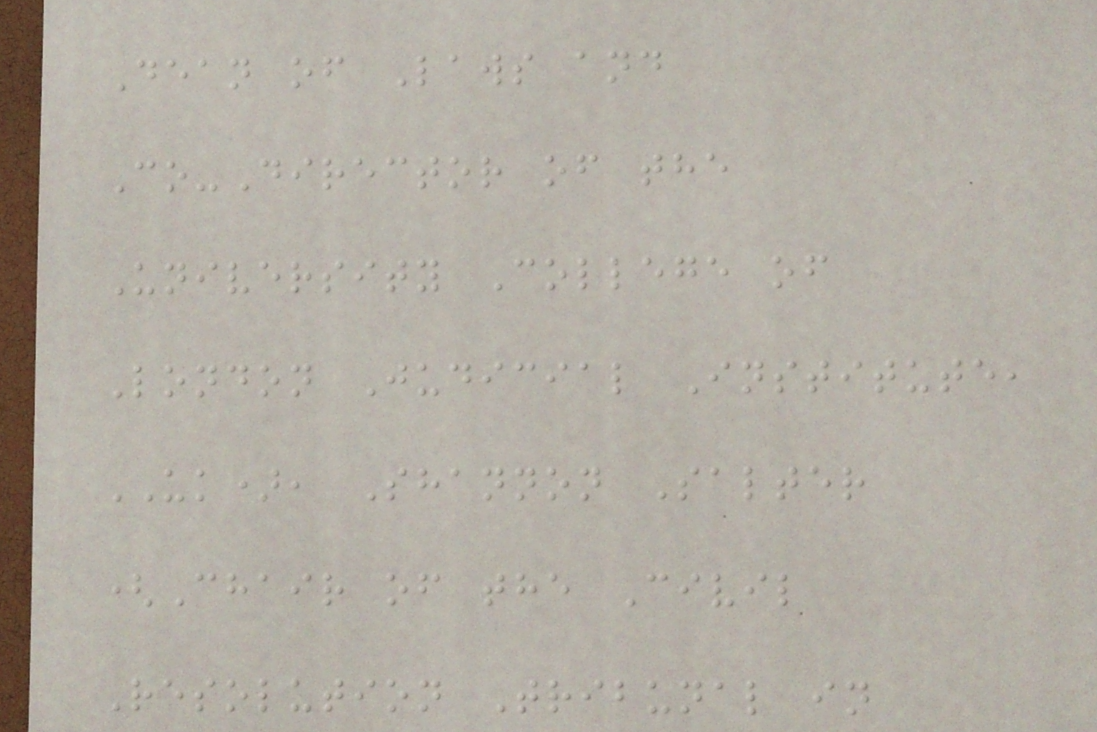Dean of Laws and
Co-Director of the
University College of
London Judicial Institute,
UK), Shannon Salter
(Chair of the Civil
Resolution Tribunal in
